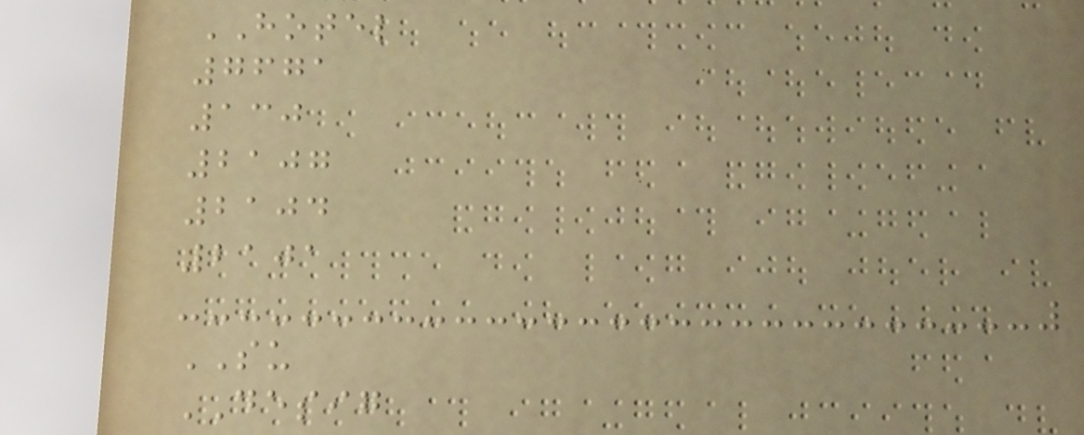HOTEL
7671
130
2107
2104
2101
SU
DESIG
